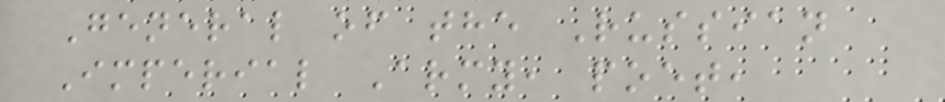General of the Russian
Imperial Army, poet,
